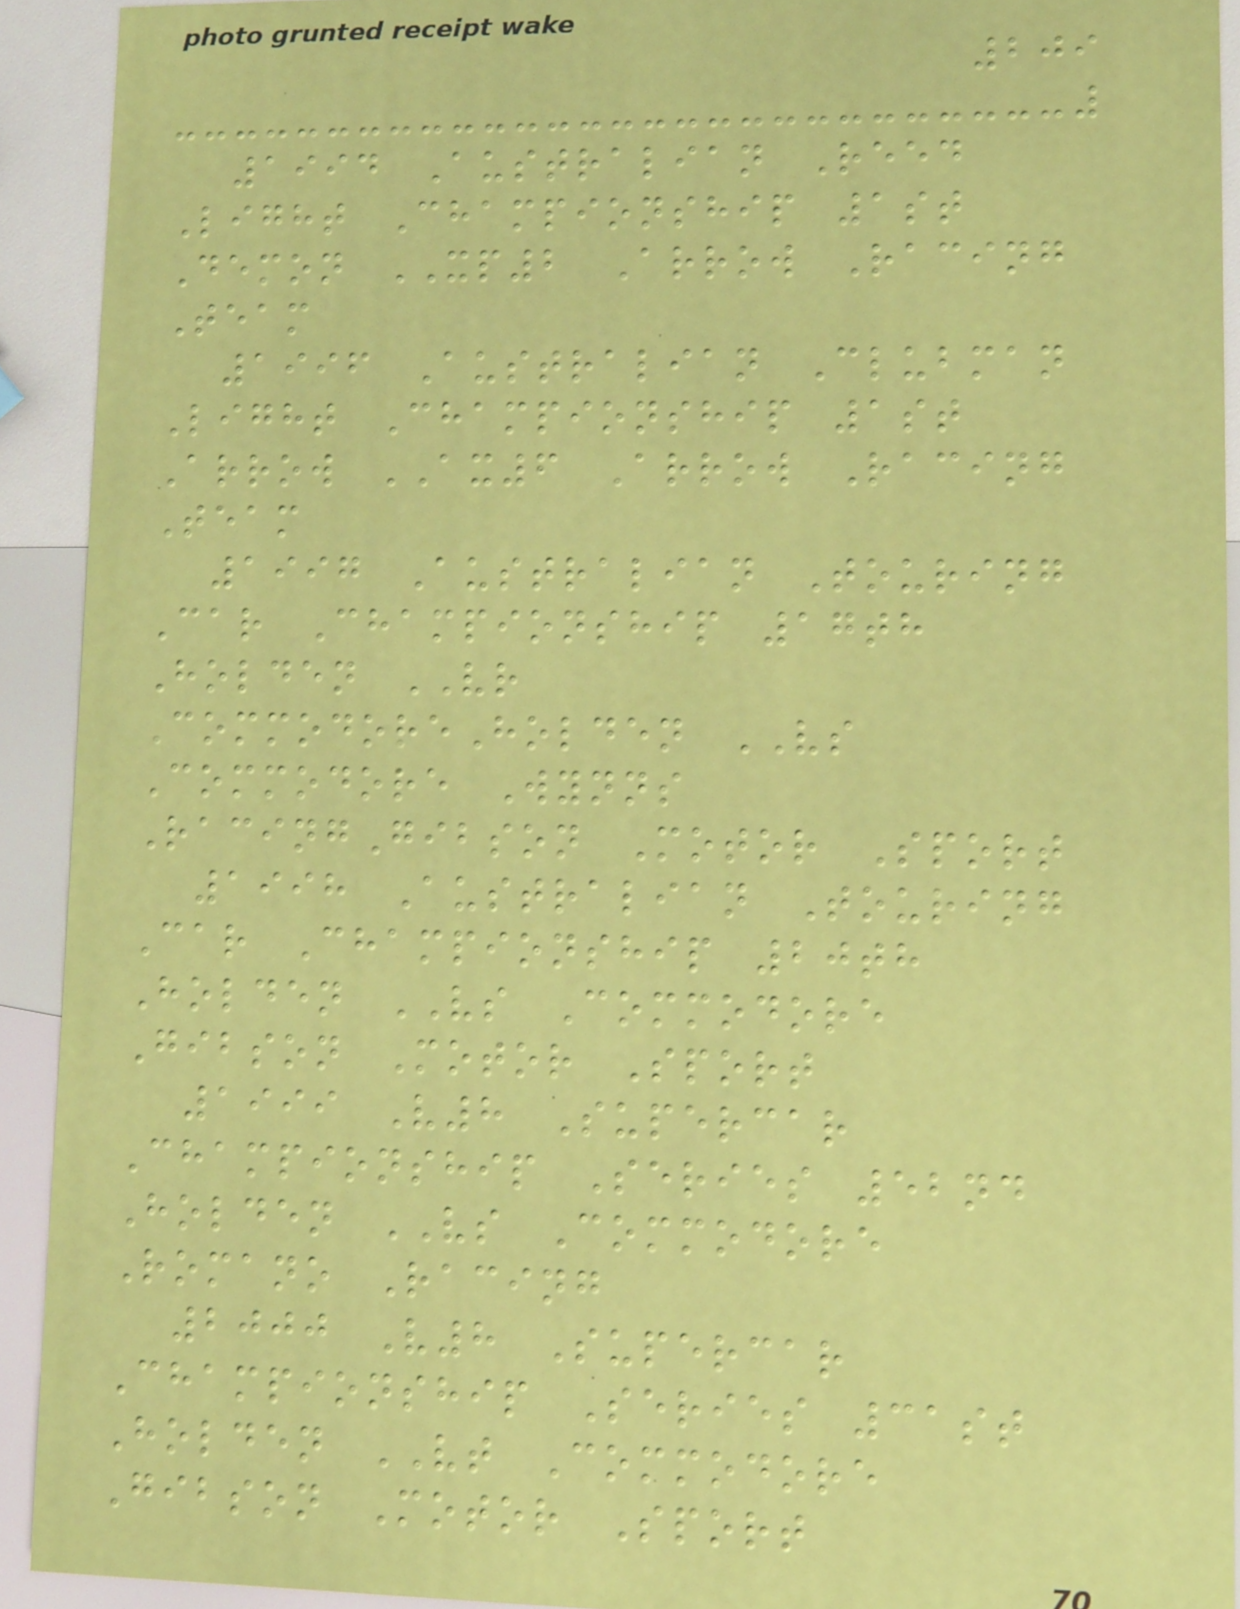209
1994 Australian Reed
Light Championship 1st
Demon XP2 Arrow Racing
Team
1996 Australian Clubman
Light Championship 1st
Arrow AX6 Arrow Racing
Team
1997 Australian Touring
Car Championship 17th
Holden VR
CommodoreHolden VS
Commodore Wynns
RacingGibson Motor Sport
1998 Australian Touring
Car Championship 20th
Holden VS Commodore
Gibson Motor Sport
1999 V8 Supercar
Championship Series 52nd
Holden VS Commodore
Romano Racing
2000 V8 Supercar
Championship Series 31st
Holden VT Commodore
Gibson Motor Sport
